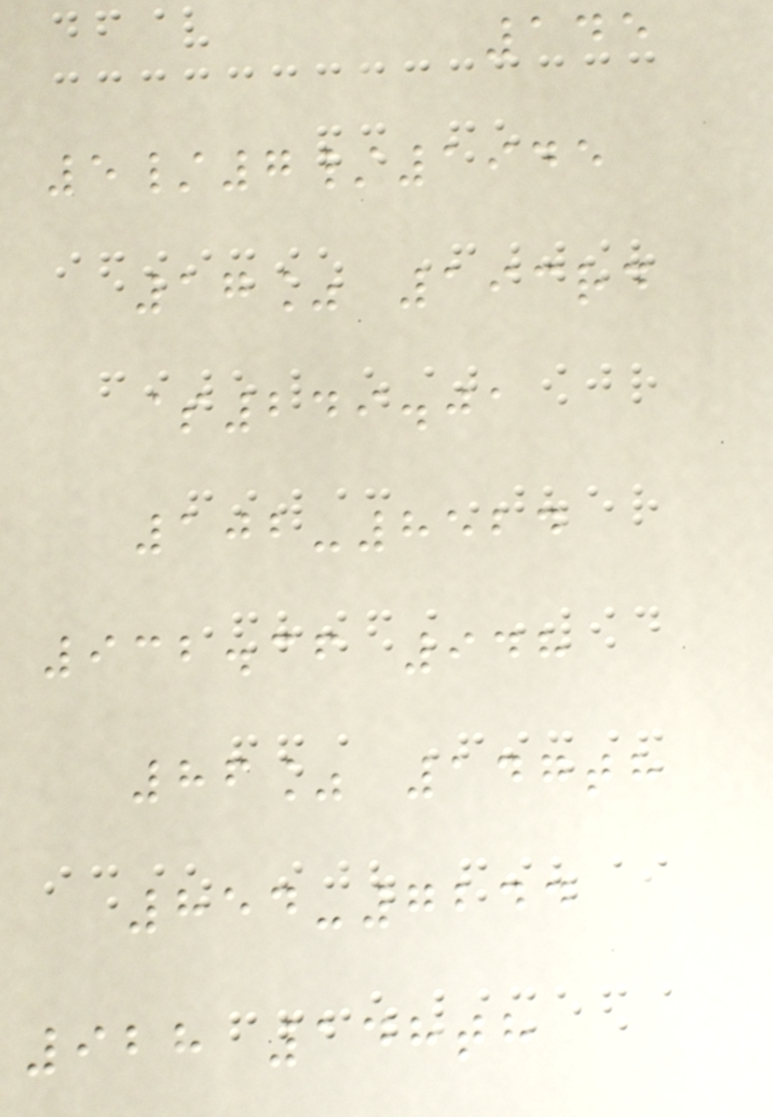145
5/7/1945
17% 193rd
$249.01
102-8524
932.36 948
86% 147th
854-7244
928 148th
